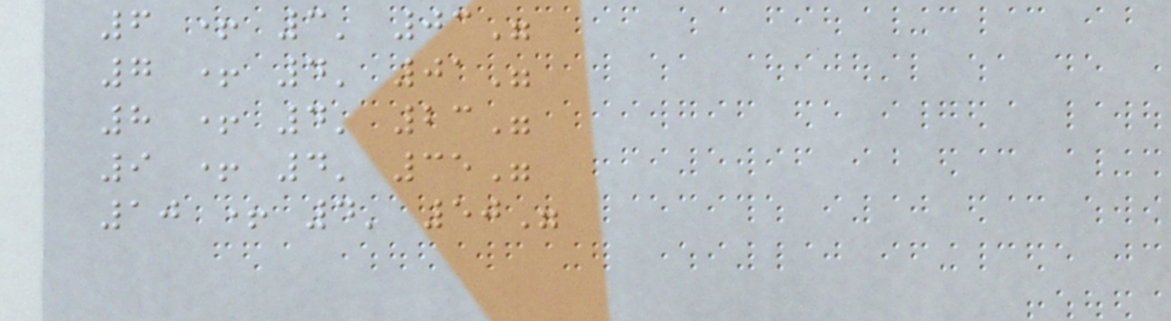6 + 3' 03"
7 + 4' 01"
8 + 4' 23"
9 + 4' 35"
10 + 4' 50"
